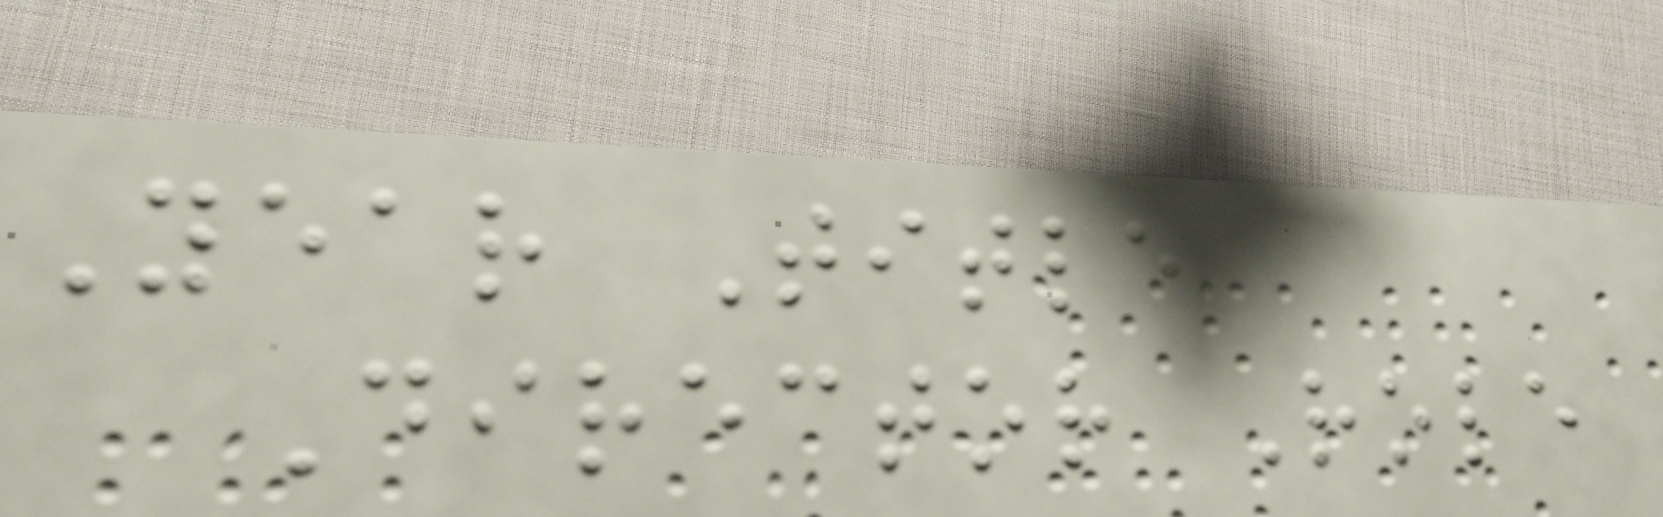Year Title
Director Role
